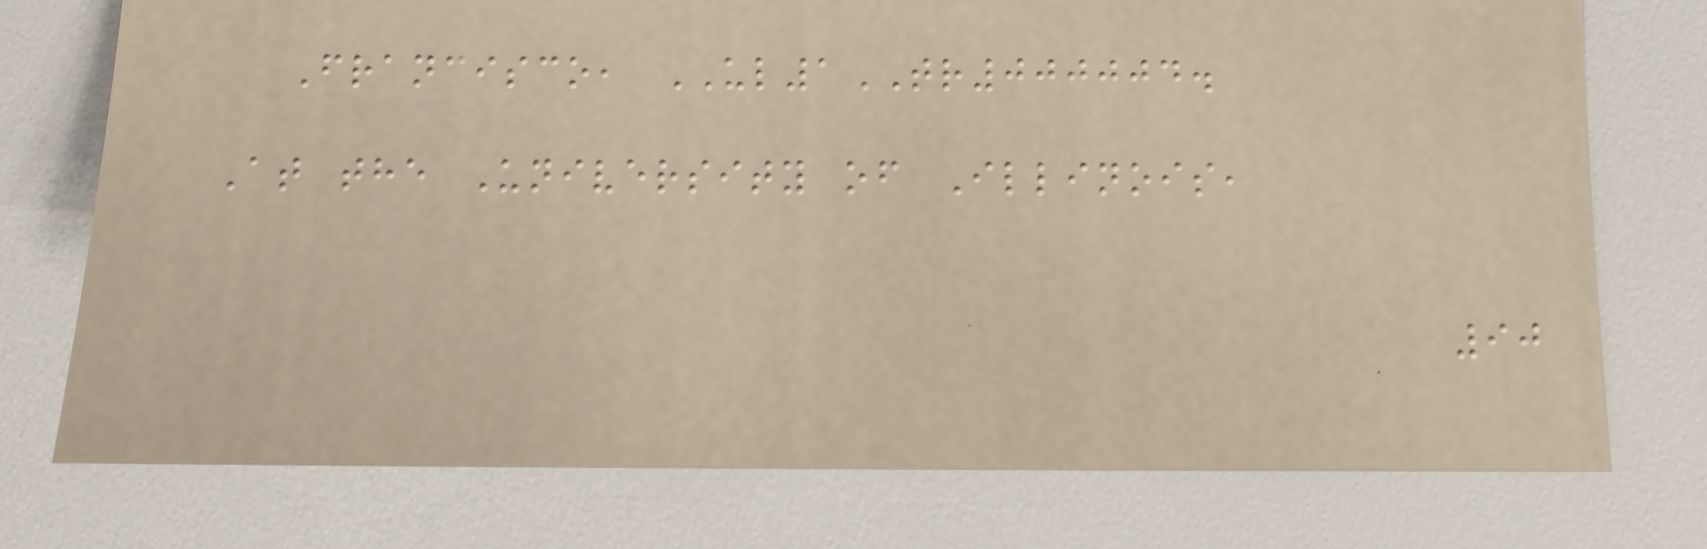Francisco, UL1TR000004.
At the University of Illinois,
90
